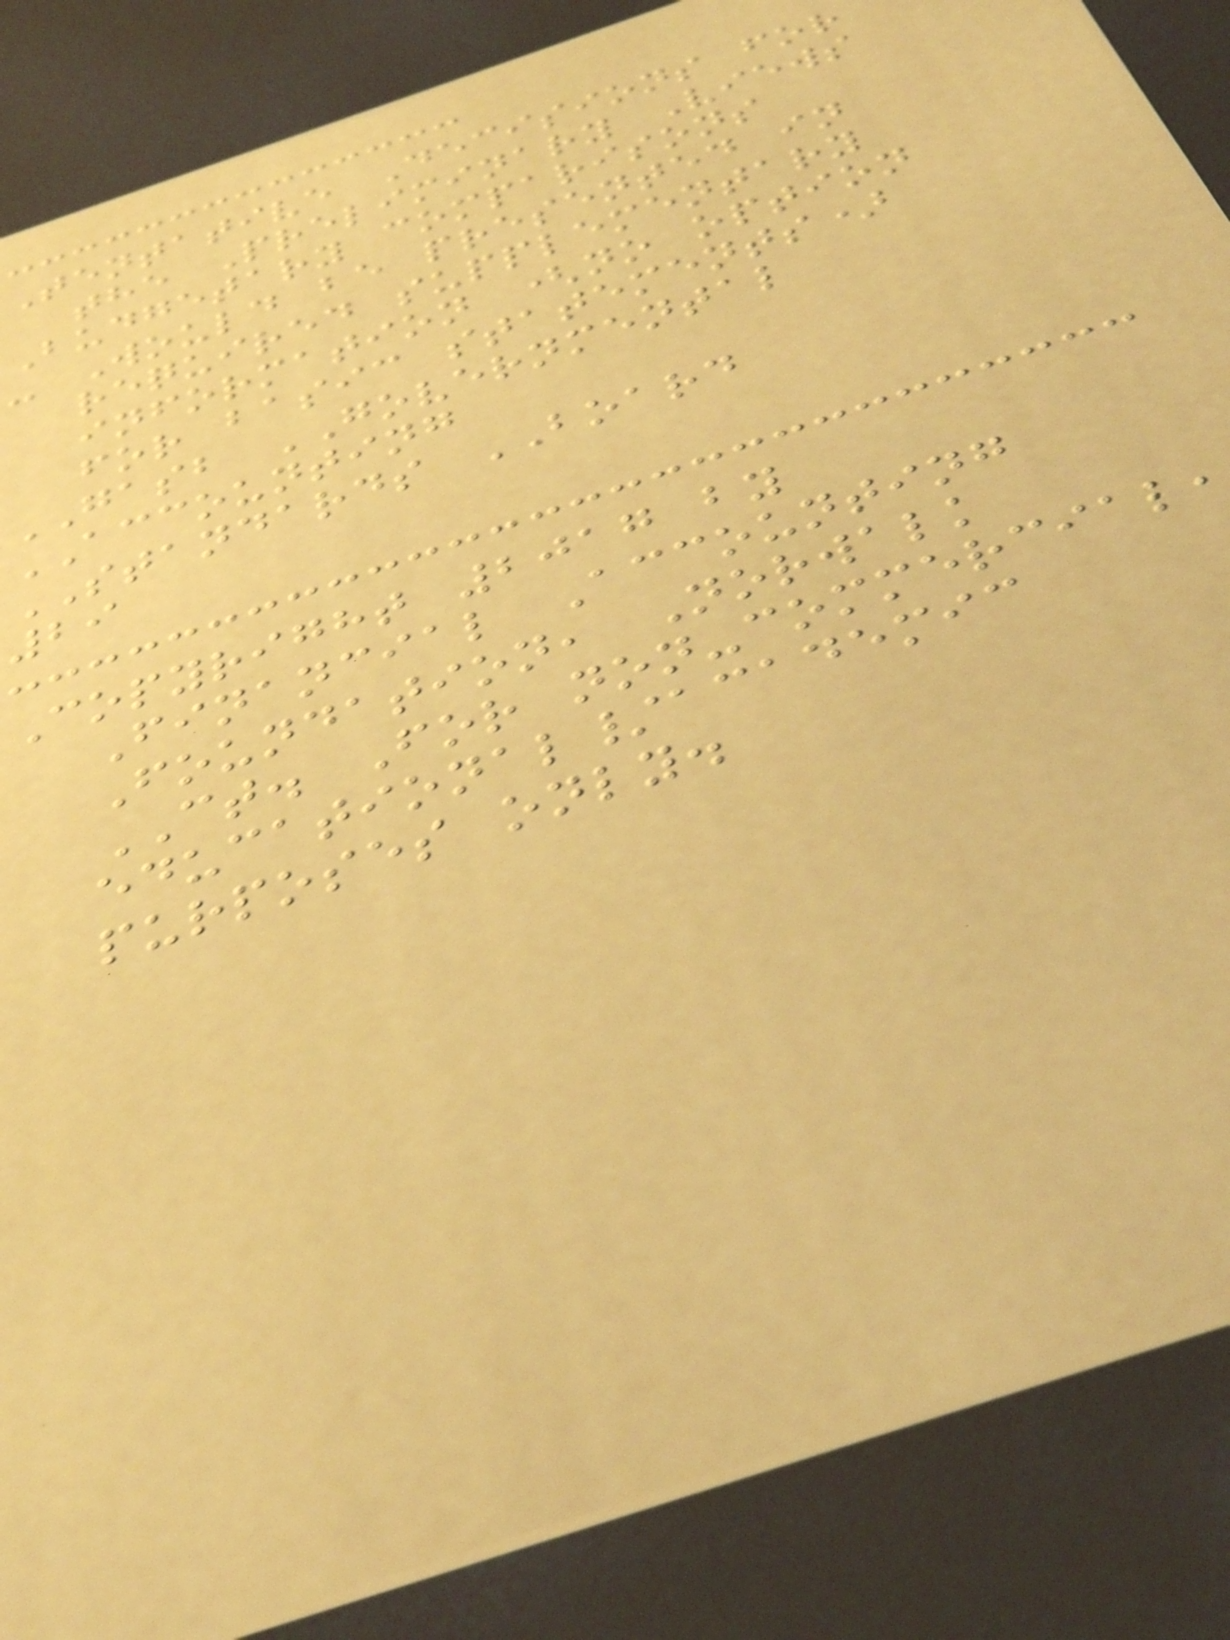Tentative Decisions for
the Preliminary Views
Budgetary comparisons
- Would be presented in
required supplementary
information (no option
for basic statements)
GASB GOVERNMENTAL
ACCOUNTING
STANDARDS BOARD
29
Copyright 2017 by
Financial Accounting
Foundation, Norwalk
CT. For non-commercial
educational/academic
purposes only.
